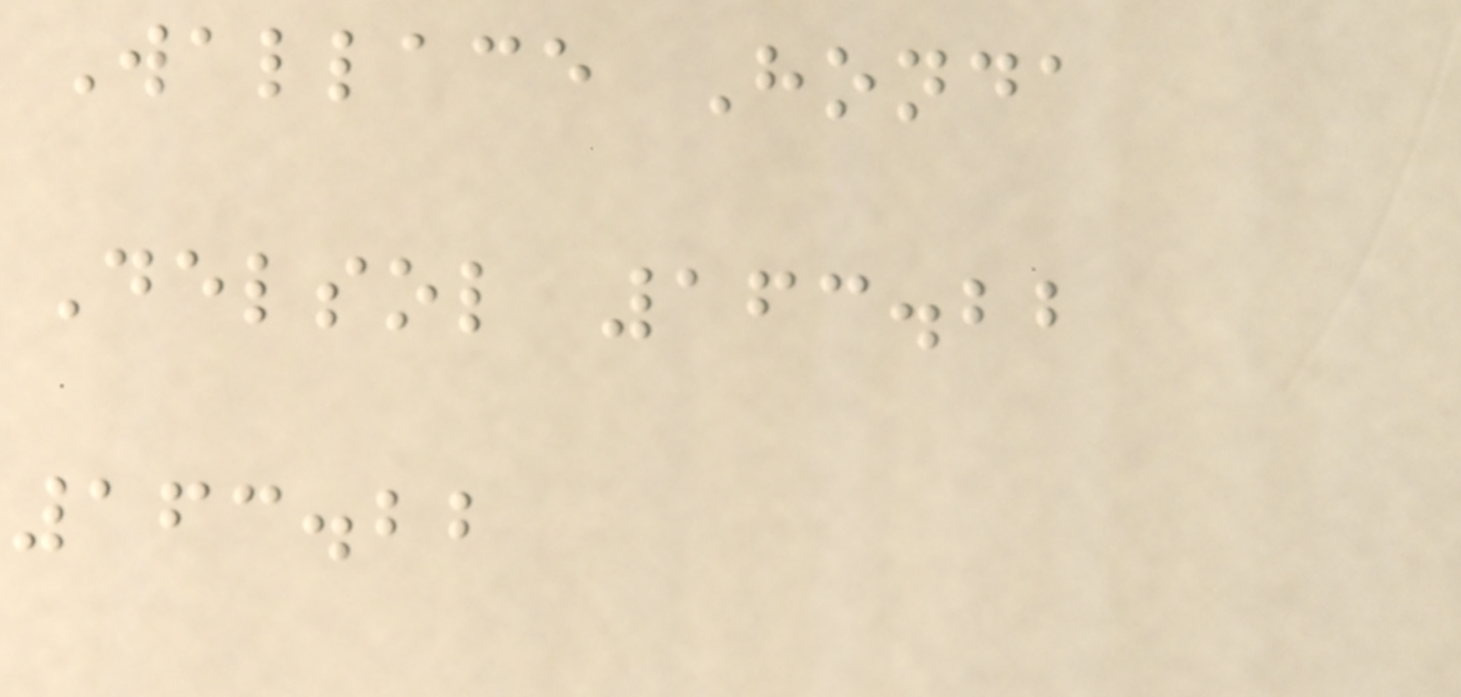Wallace Honda
Delsol 163.22
163.22
